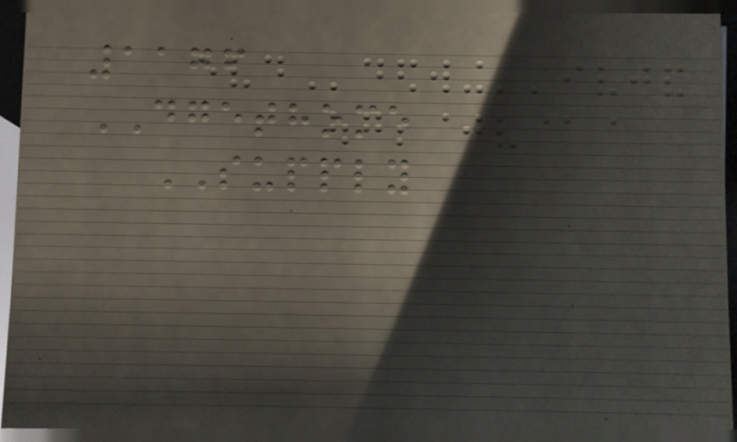1176
DGETHOME
SUPPLY
